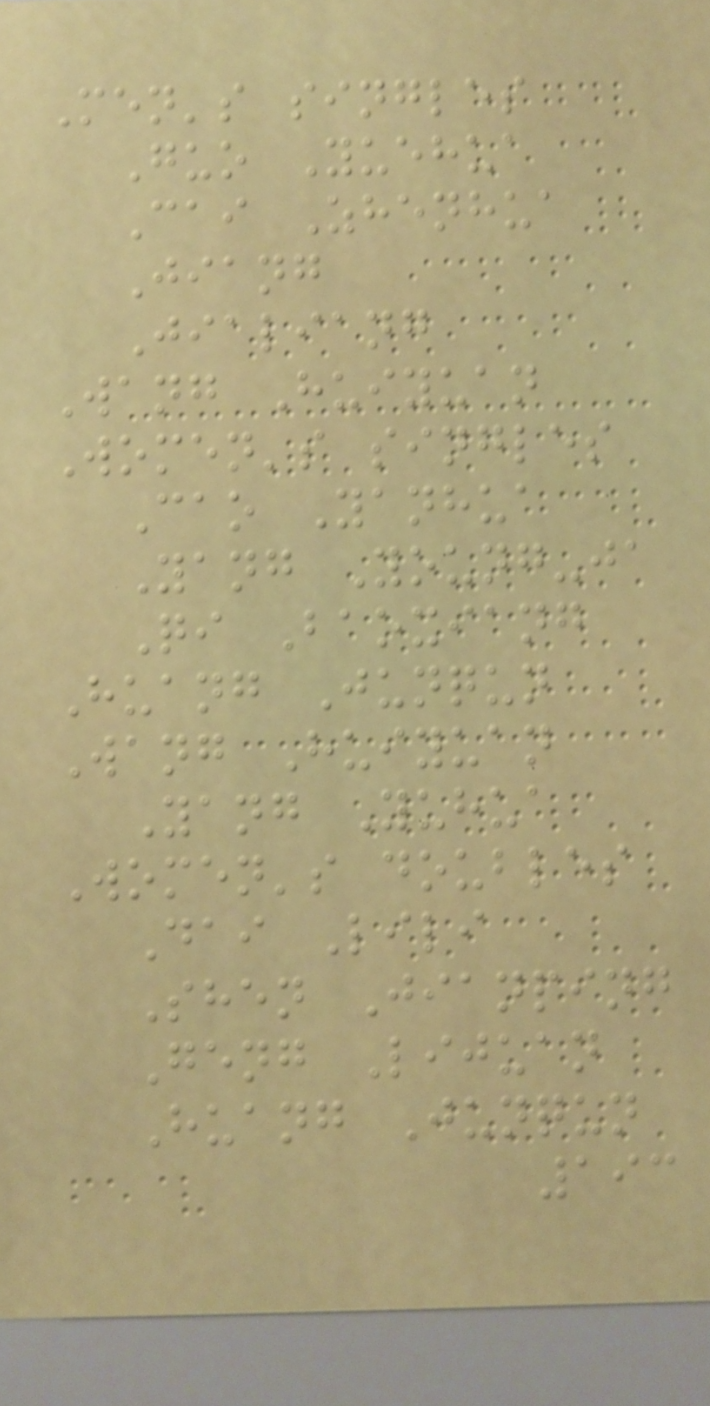Men's singles
Guo Yuehua
Cai Zhenhua
Jiang
Jialiang
Wang Huiyuan
Women's singles
Cao Yanhua
Yang Young-ja
Qi Baoxiang
Huang Junqun
Wang Huiyuan
Yang Yuhua
Women's doubles
Dai Lili
Shen Jianping
Geng Lijuan
Huang Junqun
193
